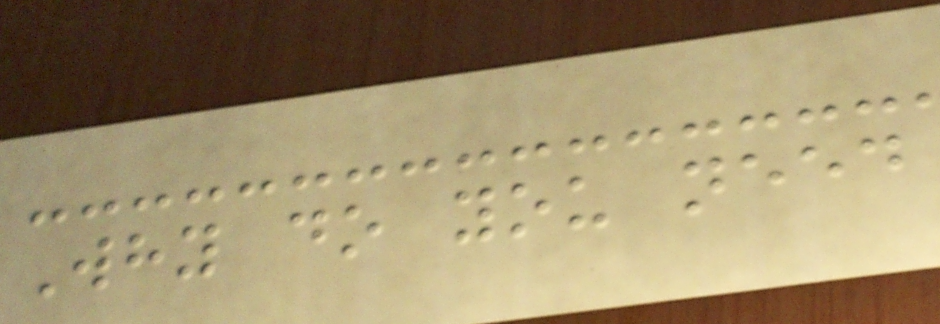Why do you need
